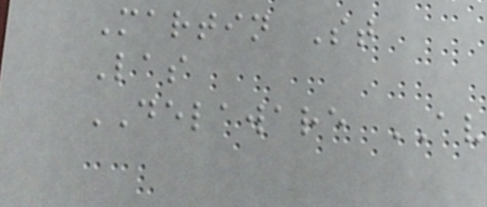Martin St
Las
DELAWARE AV
